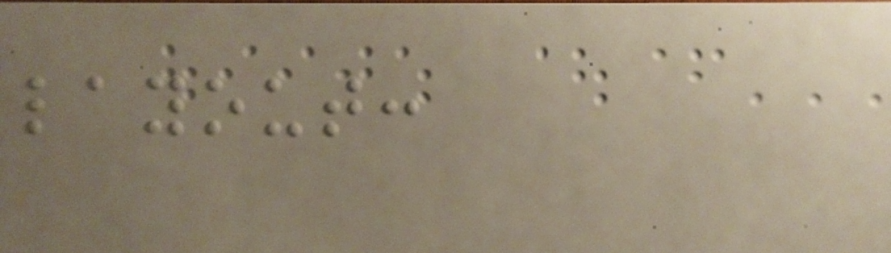layout:
